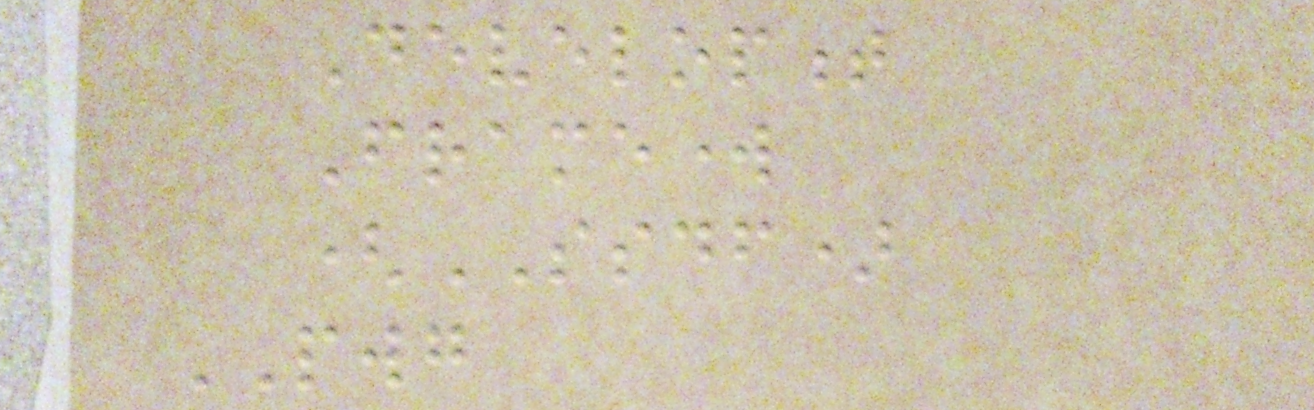Development
Framework
(SSDF)
PWG
